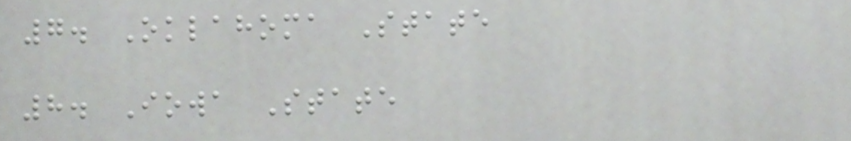7. Oklahoma State
8. Iowa State
